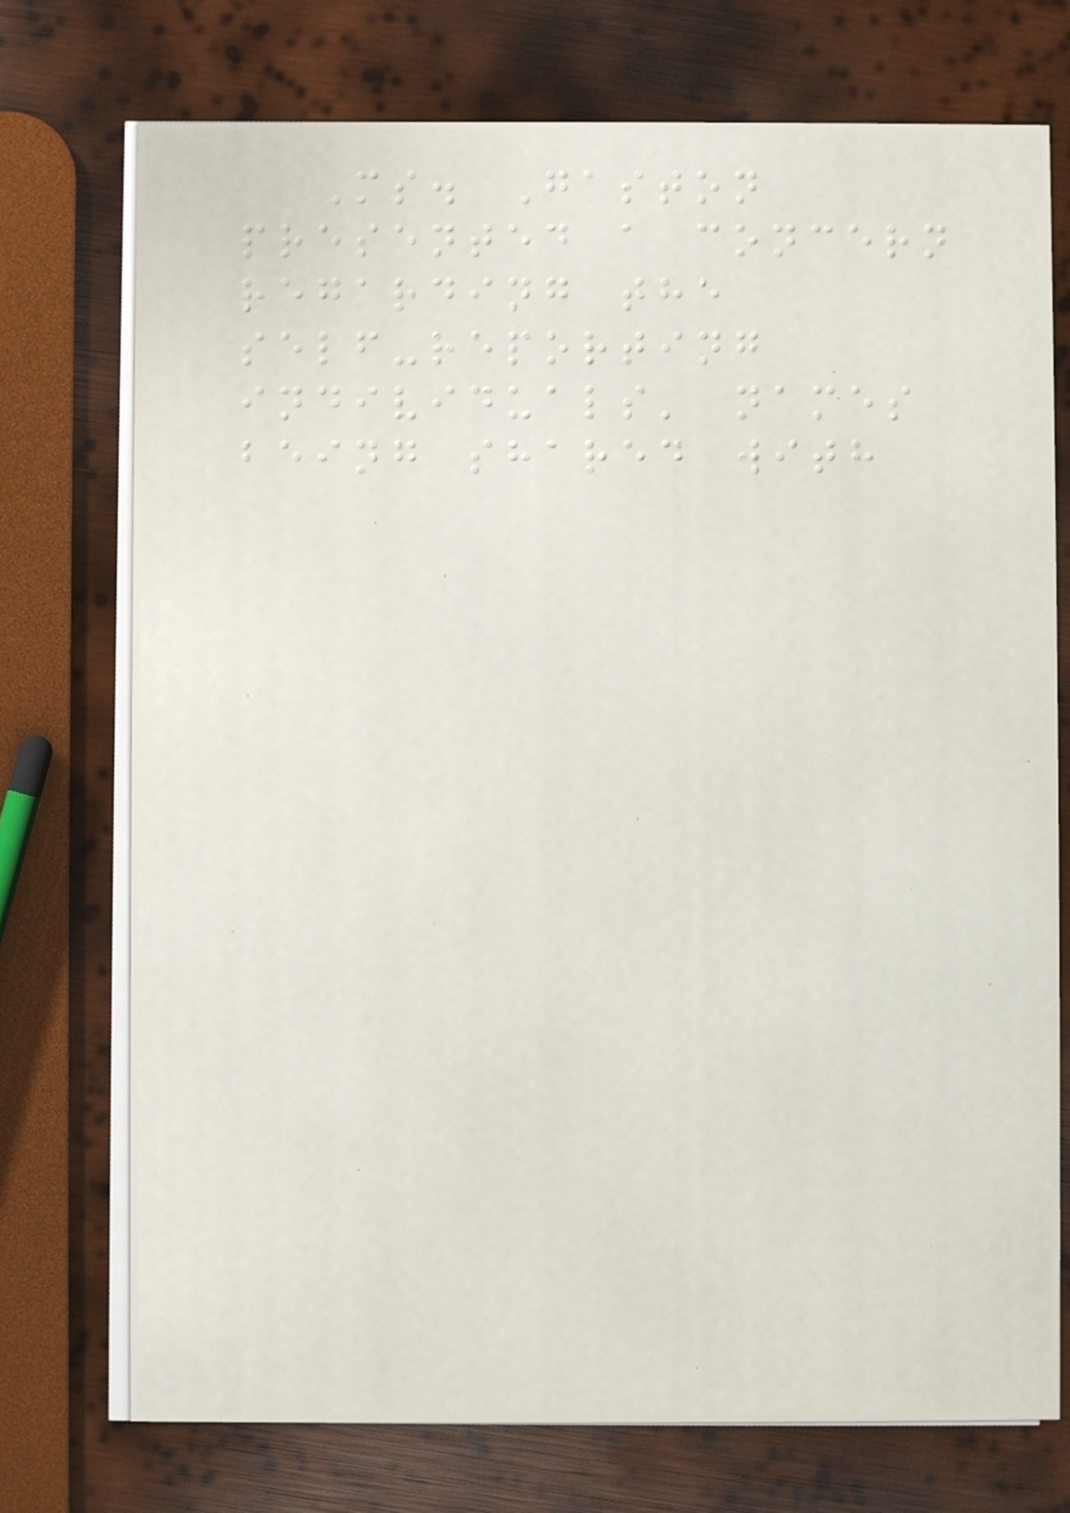Ms. Gaston
presented a concern
regarding the
self-reporting
individuals' names
being shared with
